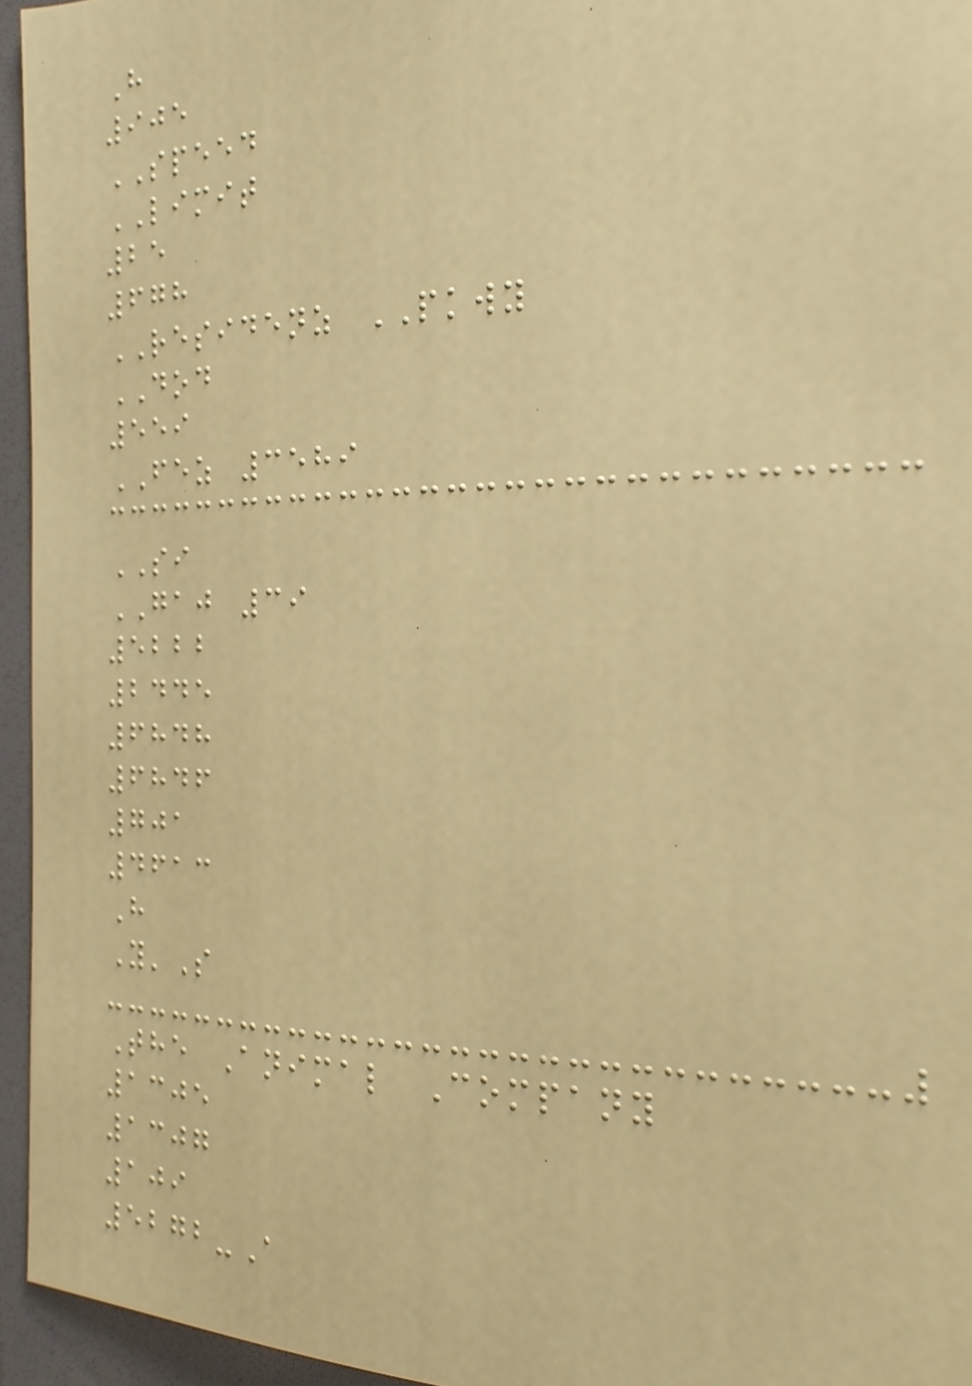H
905
SPEED
LIMIT
25
678
RESIDENZ PKWY
DOD
559
FEZ 3589
SI
GAJ 39
5222
2445
6848
6846
701
4613
H
Y'S
The Animal Company
1305
1307
109
5272-A
